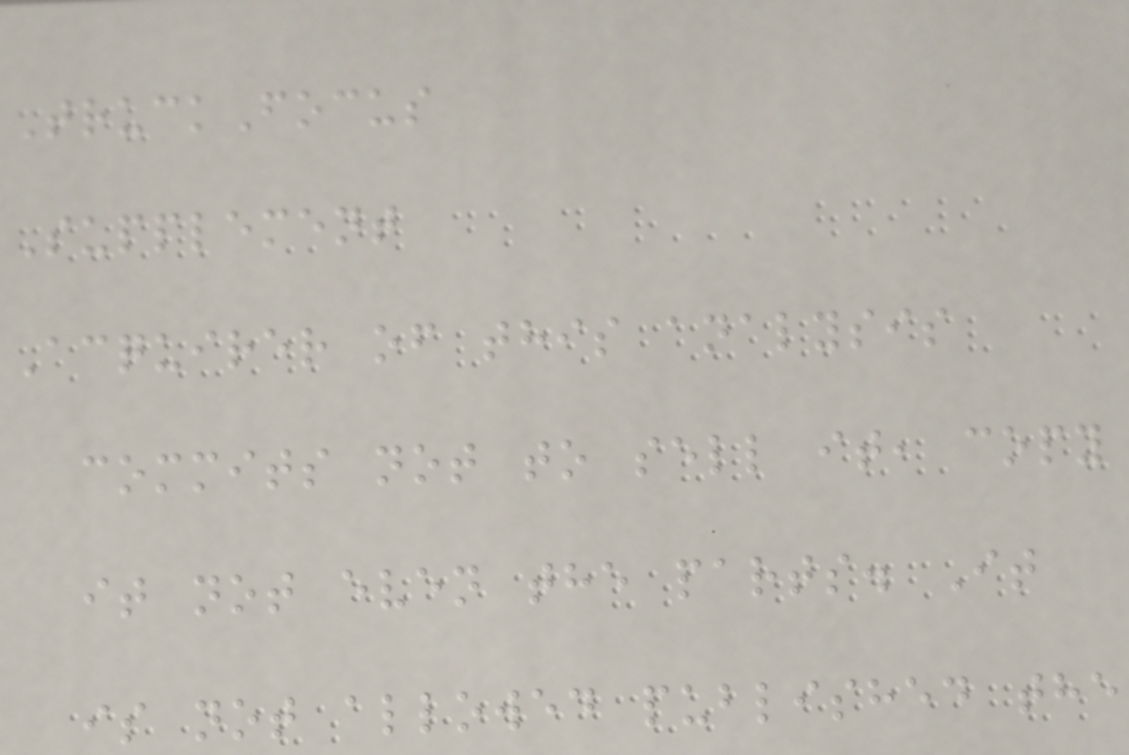TruckFocus
Supplement
Acquirer of this analysis
commits not to sell it, copy
it not even the parts. It
is not allowed published the
